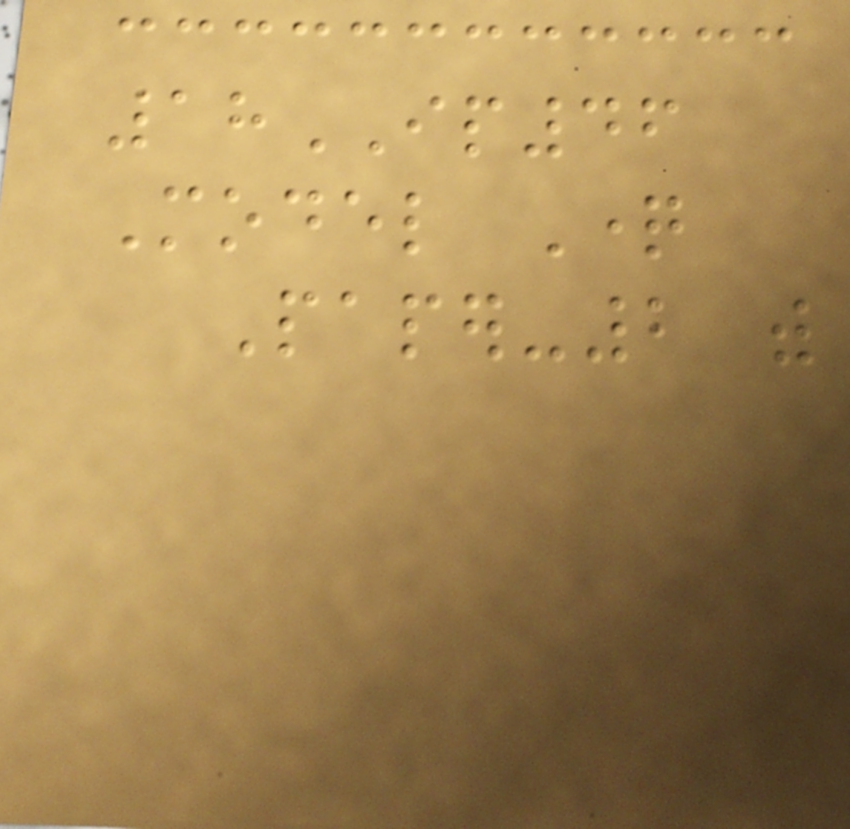18IP46
Model Question
Paper-2 with
